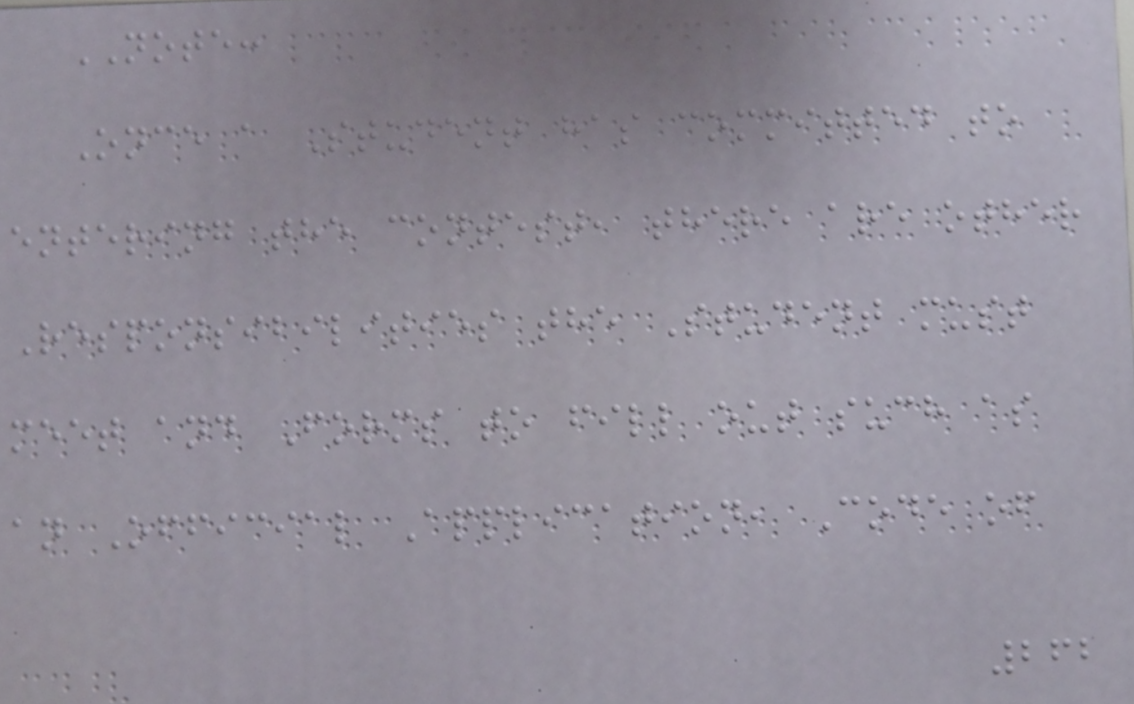NOTE:
Once a Student has committed to
entering the contest, there are other
Responsibilities the Student must
meet and Forms to fill out such as
an Official Application, Code of
262
